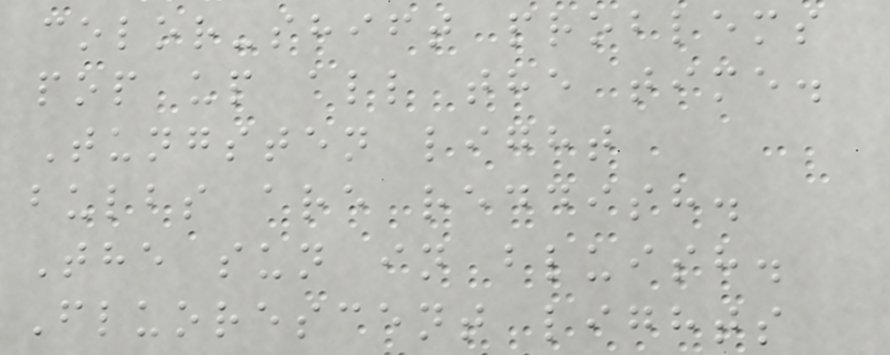color-shift problems
pop up all the time.
Tungsten light
bulbs are reddish.
The sun in bluish.
Fluorescent lights
